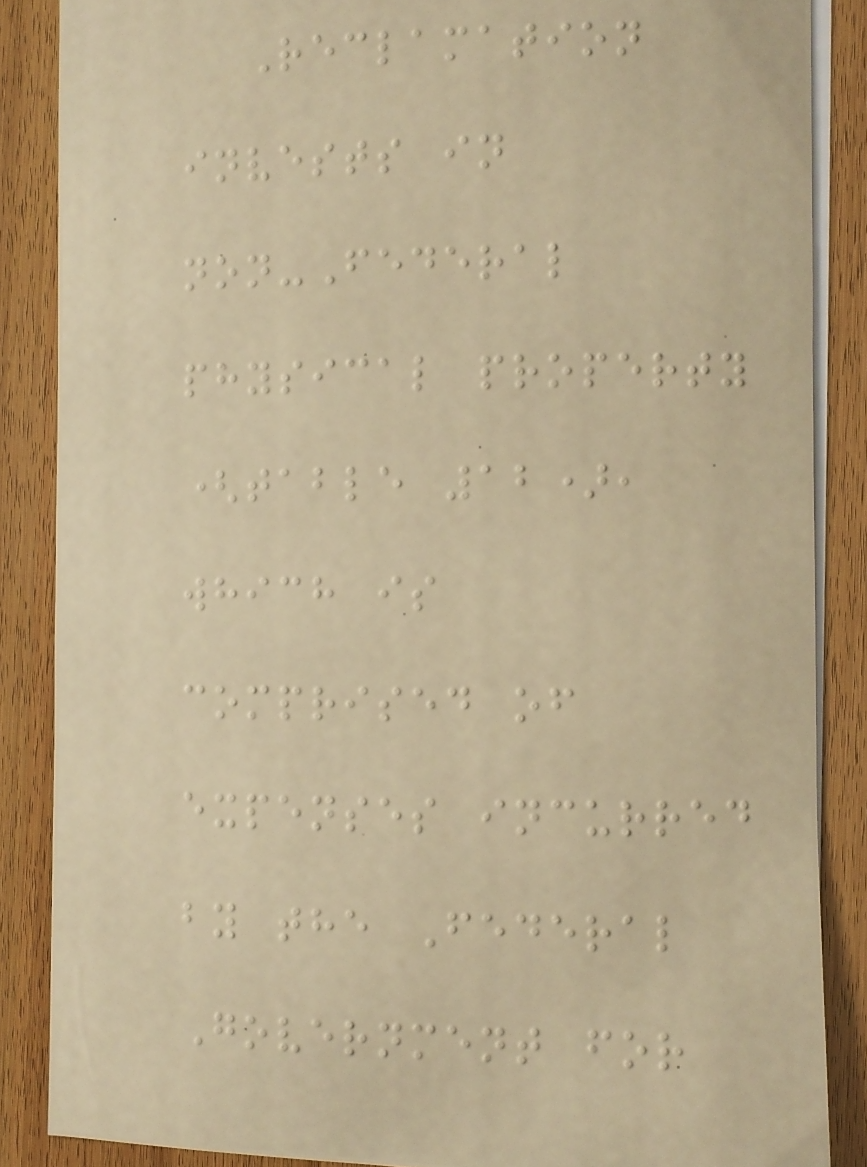Reclamation
invests in
non-Federal
physical property
(table 12),
which is
comprised of
expenses incurred
by the Federal
Government for
